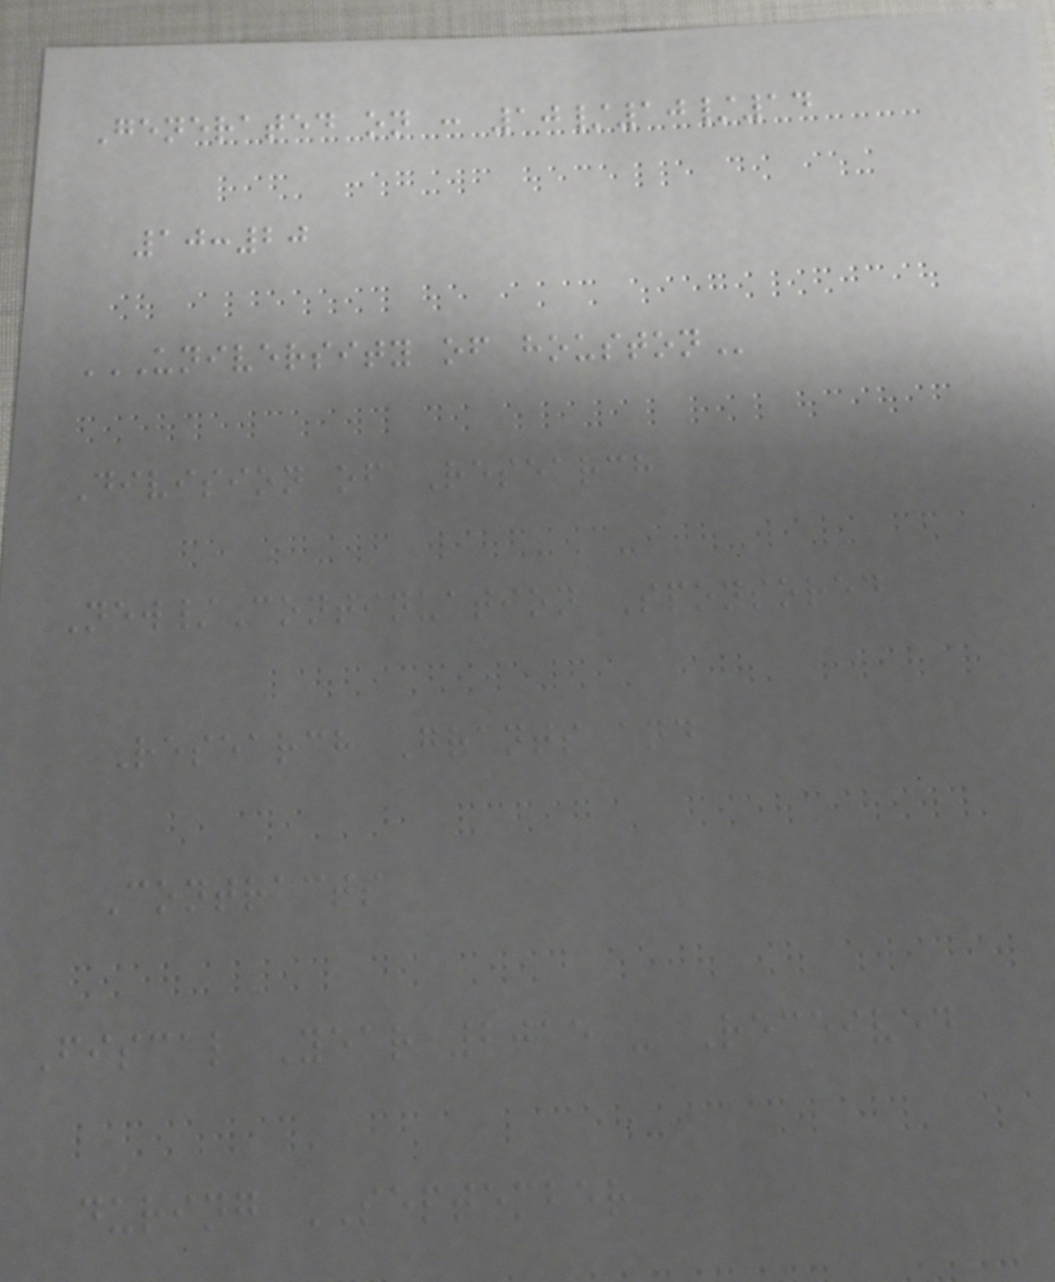Generated on : 10/10/14
10:20
UNIVERSITY OF HOUSTON
Division of Research
New/Continuation Sponsored
Research Grants and
Contracts
Fiscal Year 2015 - Received
during SEPTEMBER
